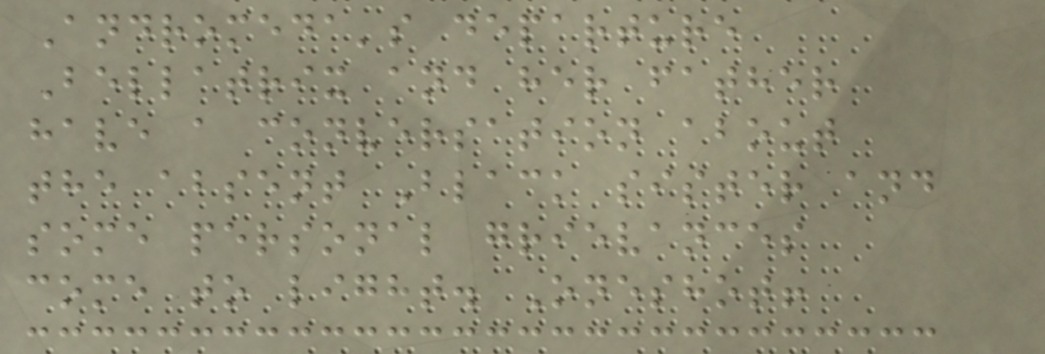Andromeda's departure
Bellatrix and her father
have a conversation about
the absent Black sister and
some personal grievances
come to light. Oneshot!
